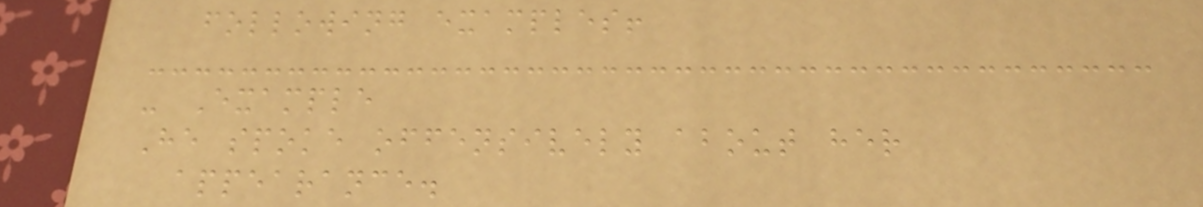following examples!
- Example
He spoke offensively about her
appearance.
